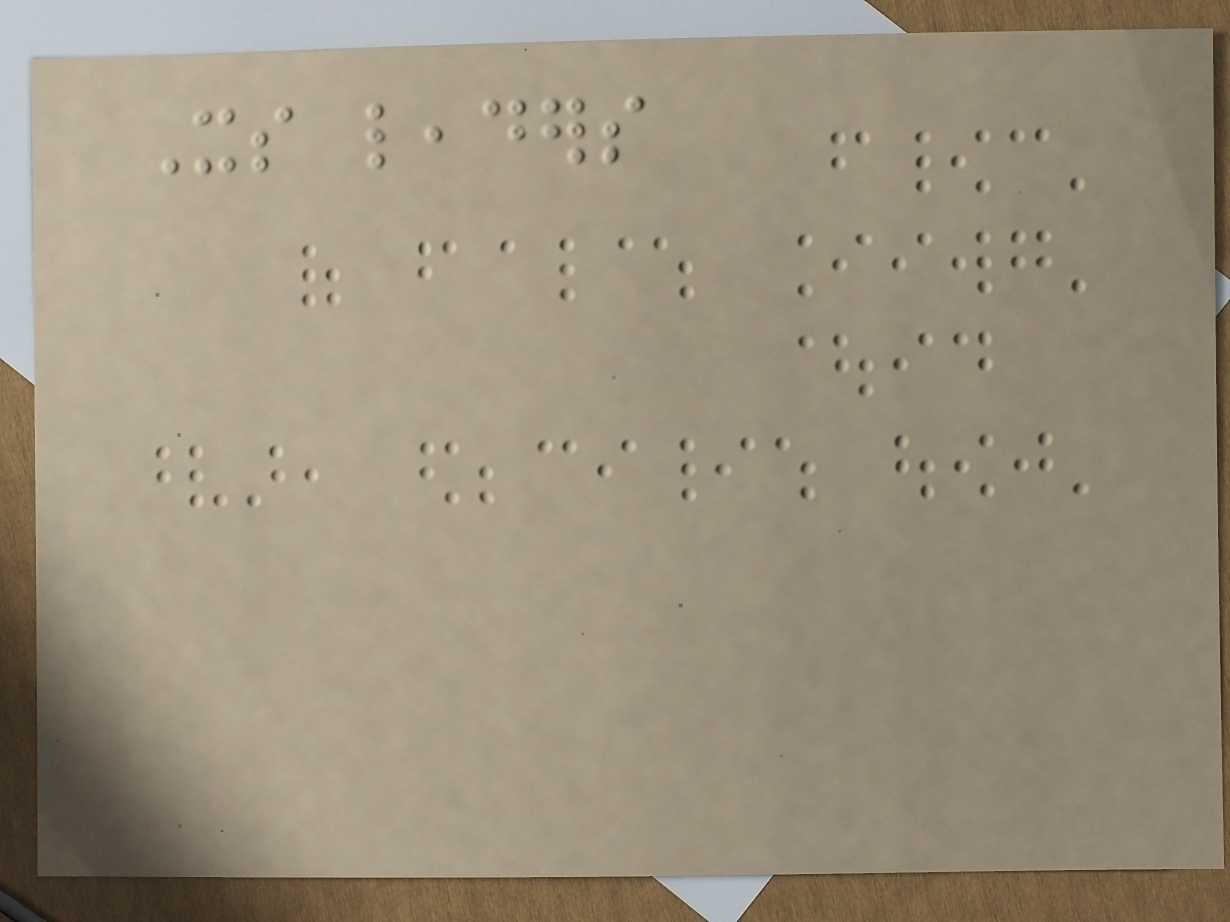Its leaders
